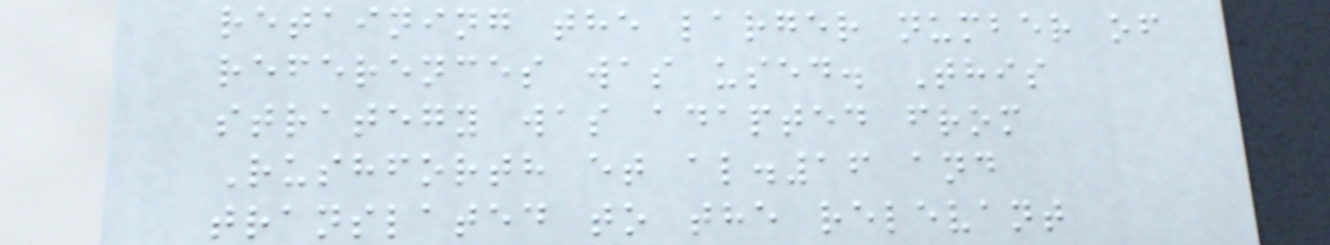retaining the larger number of
references was used. This
strategy was adapted from
Rushforth et al.16 and
translated to the relevant
